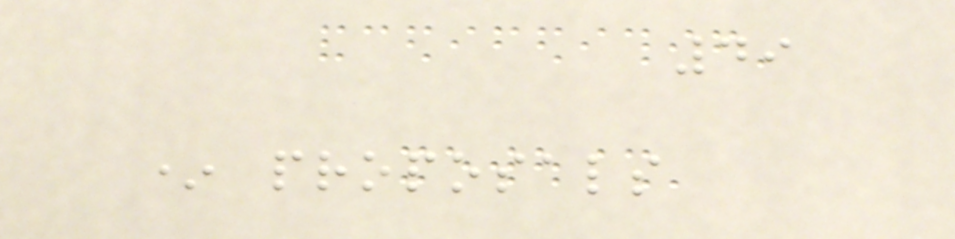49
* proposals
